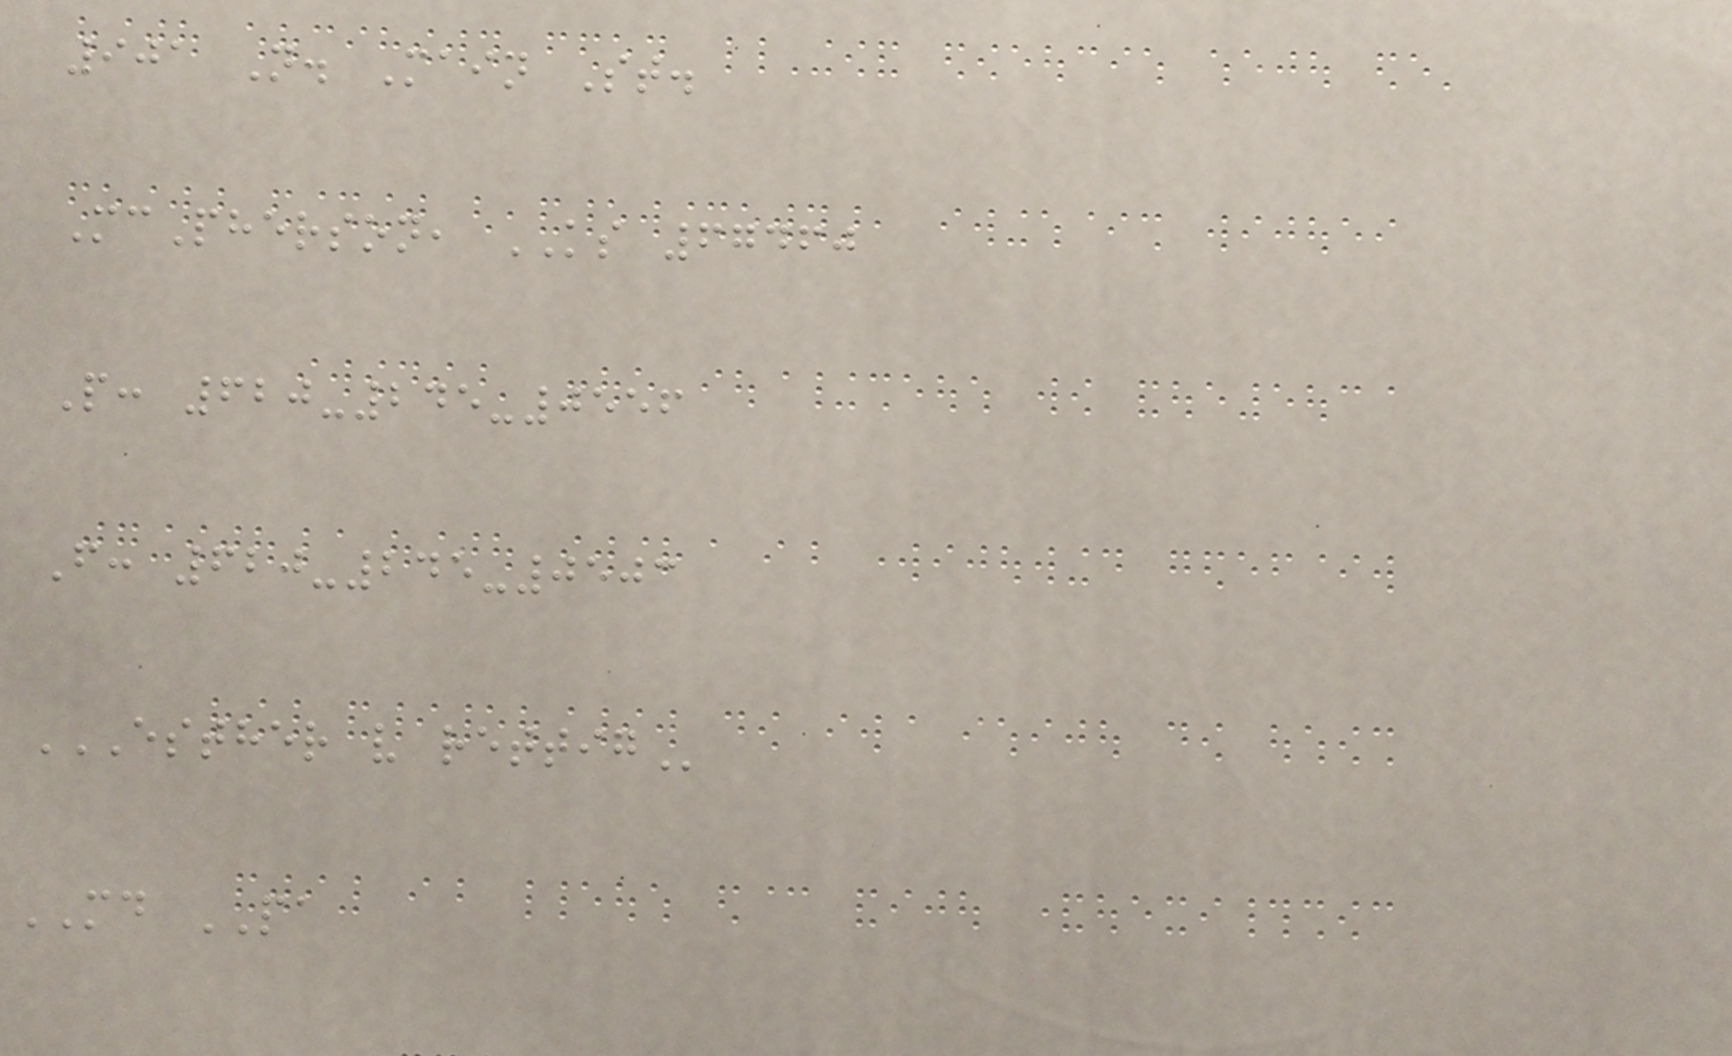901 N. Main St.
McPherson, KS 67460
P: 620-245-0556
F: 620-245-0503
ESTHER V RETTIG
MD PA
